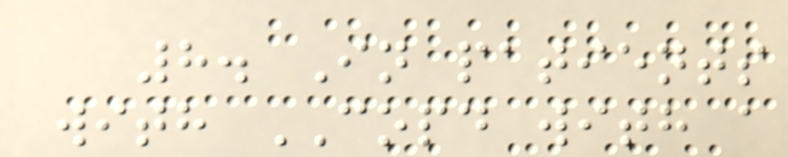8. In patients
with COPD with a
